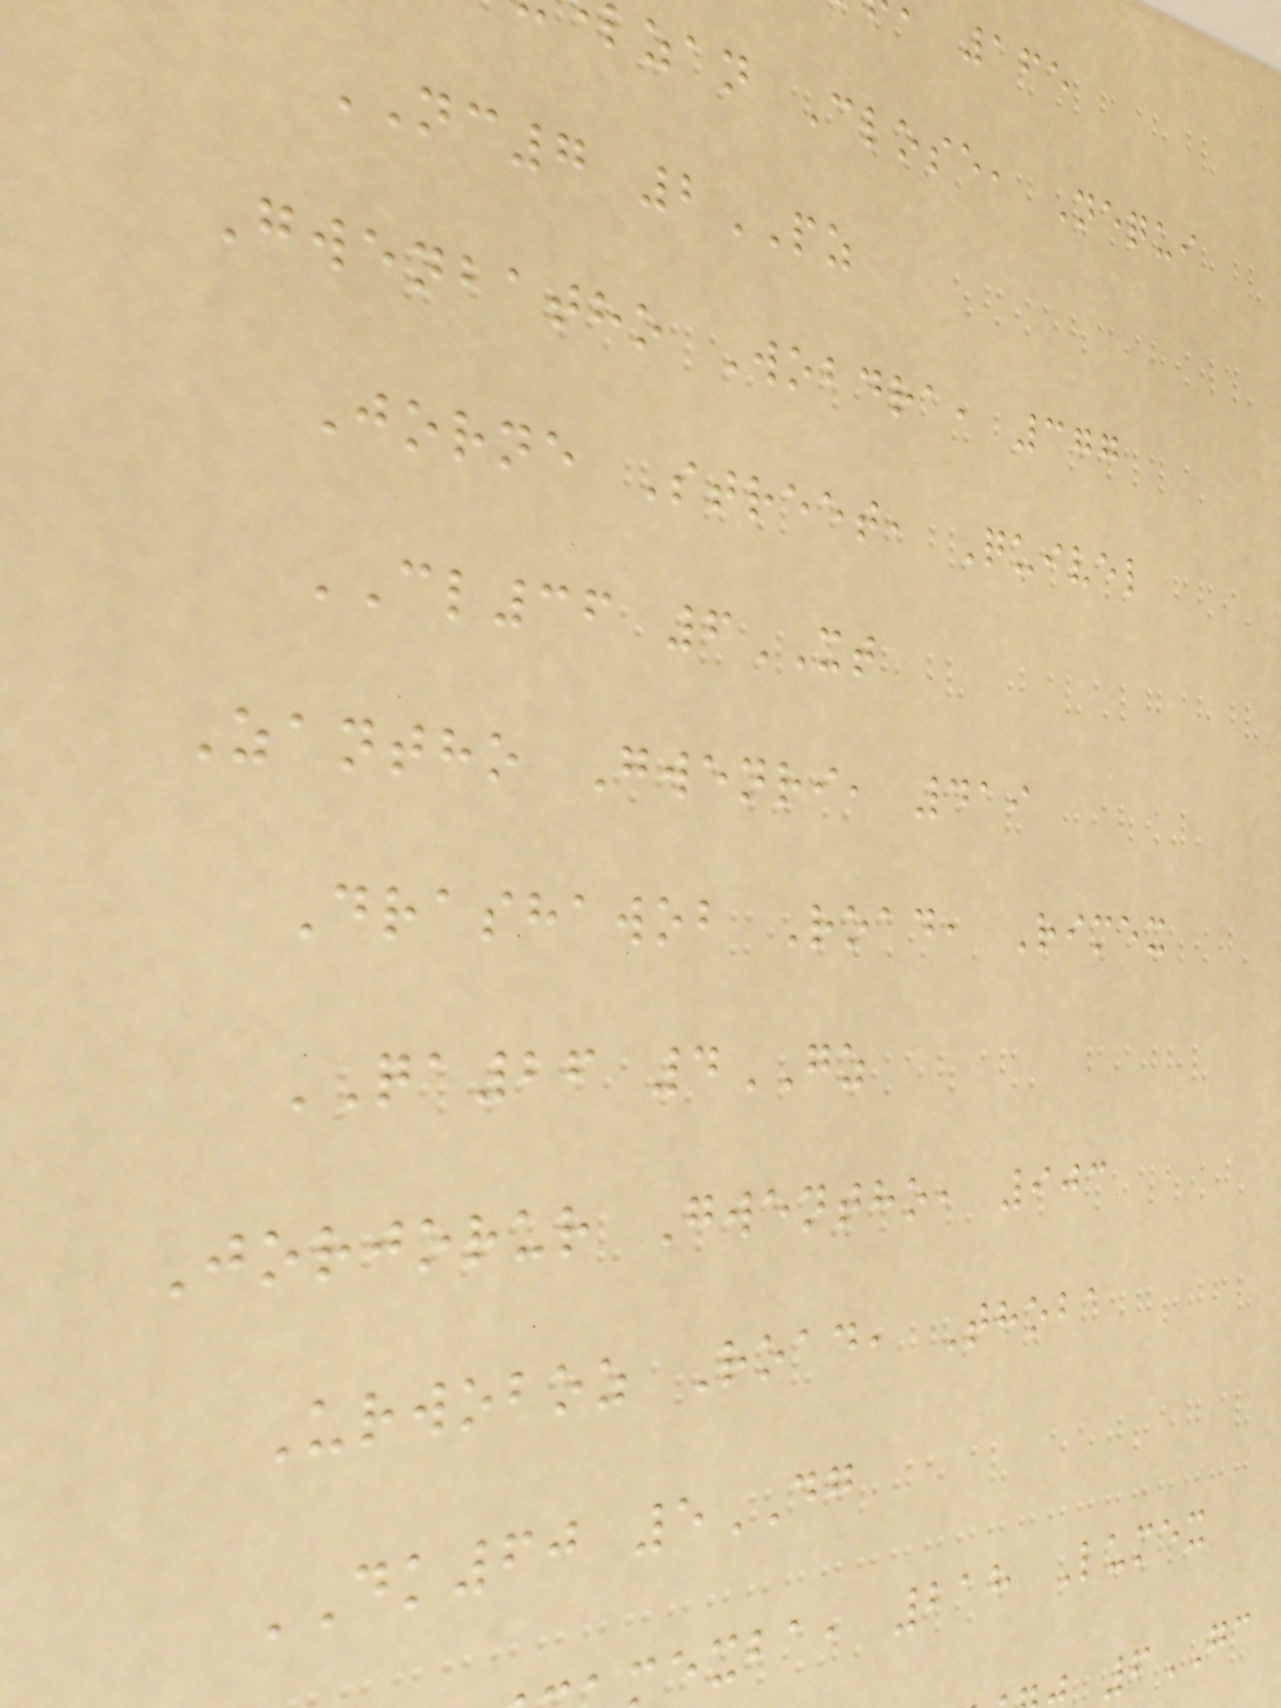lzan Close, Nequi
NC7 2PZ
Gwenbatho Wobdra, 377
Jorne Street, Quivel
CL36 6XT
Zantho Gwenri, 419
Drashawob Road, Rimex
QA26 4GZ
Jorjorur Gwentho, 903
Urwoboz Road, Thoba
DK60 5DG
exba, 218 Lumex
